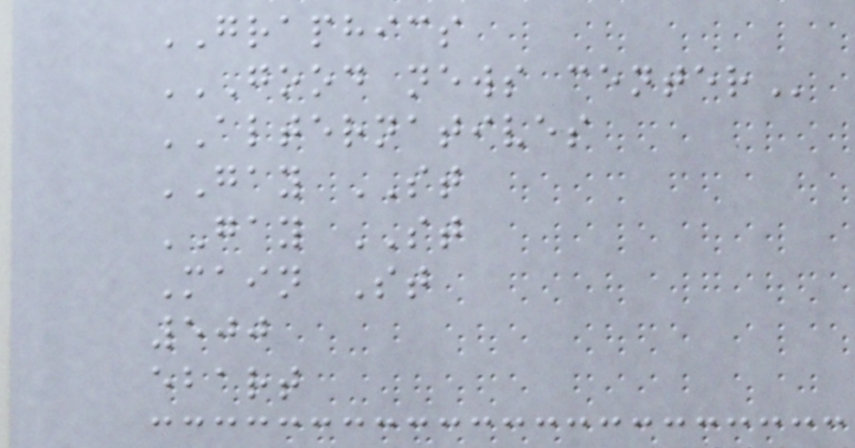GRAPHICS
GOOD NEWS CENTER
ALTERNATIVES
GAY ST
GAY ST
Main St
500
ebart
